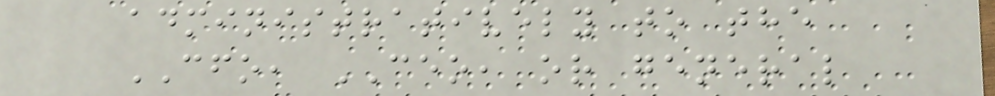administratively to the
CFO, CEO, or general
